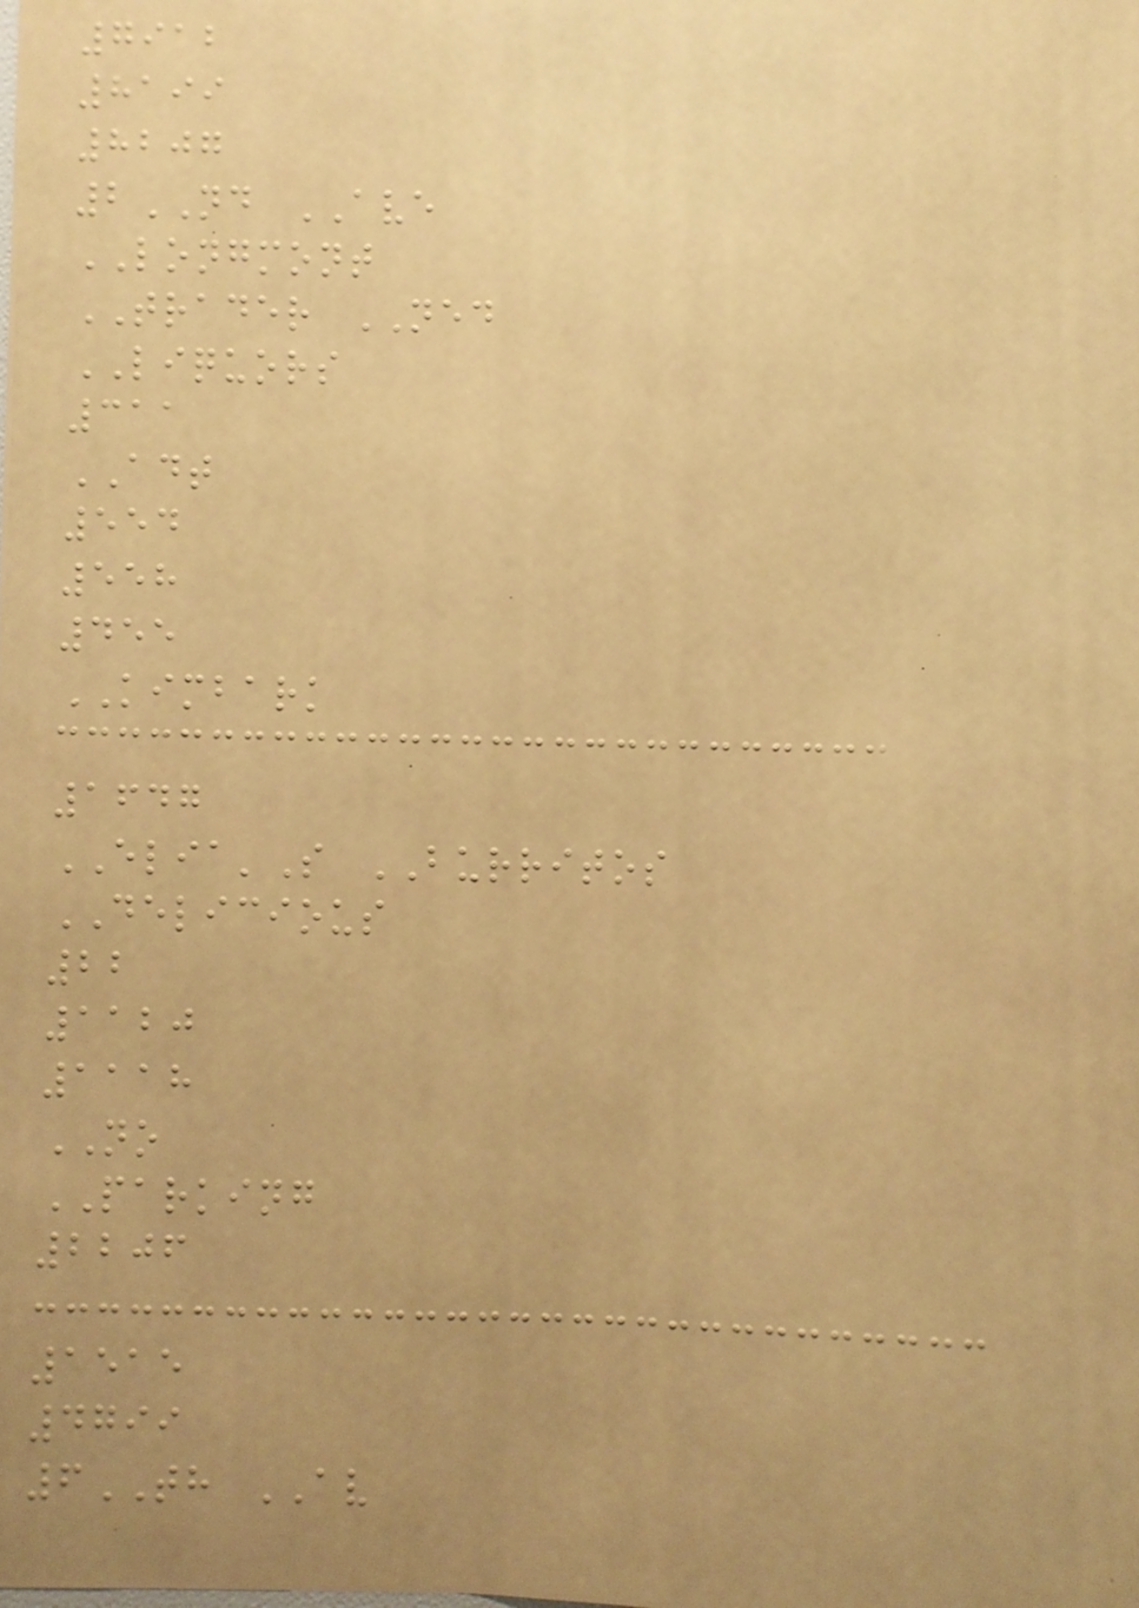7912
8199
8207
2ND AVE
LONGMONT
TRADER NED
LIQUORS
311
ADT
554
558
455
KIMBARK
1647
ELIA'S BURRITOS
DELICIOUS
22
1120
1118
NO
PARKING
2206
1515
4799
6TH AV
